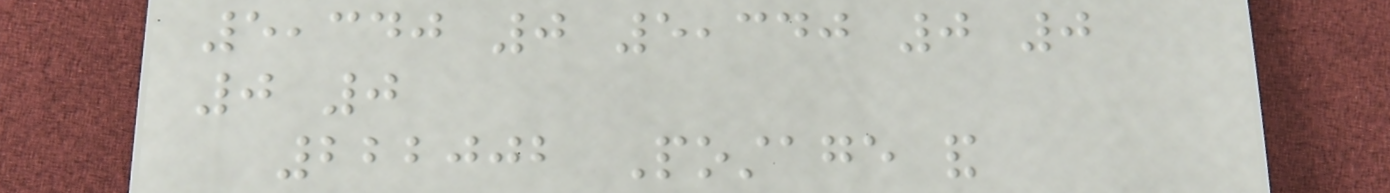5,340 0 5,340 0 0
0 0
222002 Postage and
